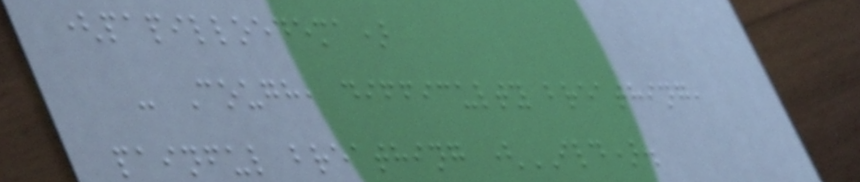(papilloedema)
- Cough, difficulty breathing,
painful breathing (ILD).
